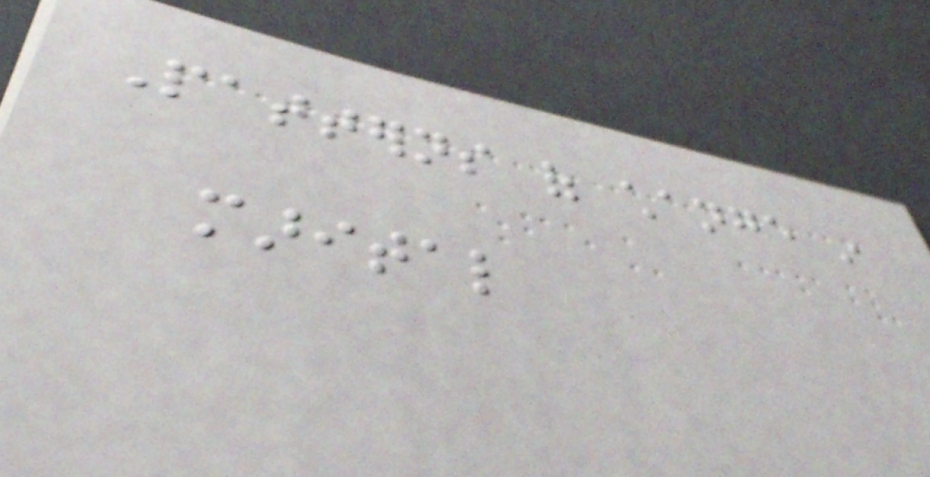Patterns of change in
marital
